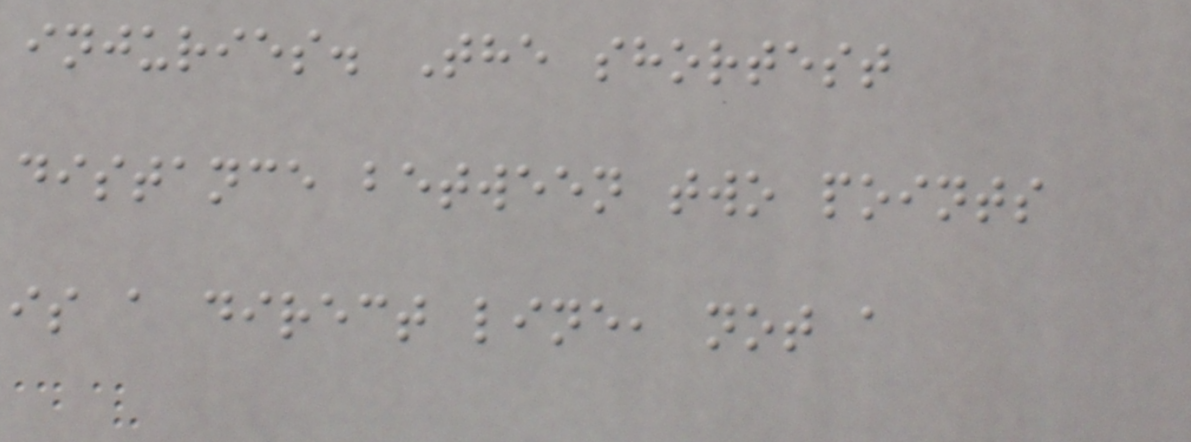injuries. The shortest
distance between two points
is a direct line, not a
